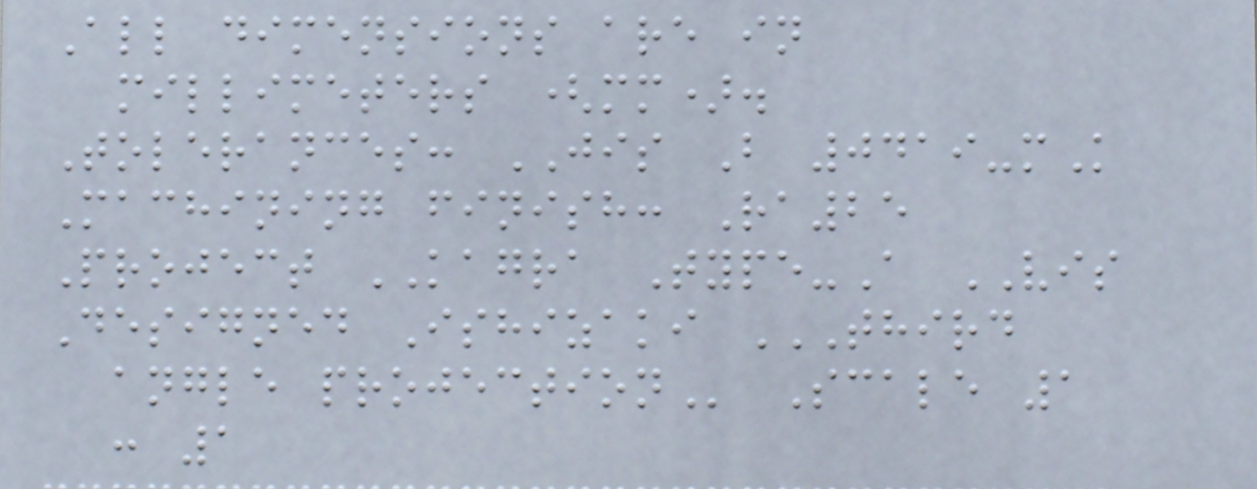All dimensions are in
millimeters (mm).
Tolerances: JIS B 0419-mK
Machining finish: Ra25
Project KAGRA Type-A VIS
Designed Ishizaki THIRD
ANGLE PROJECTION Scale 1
: 1
